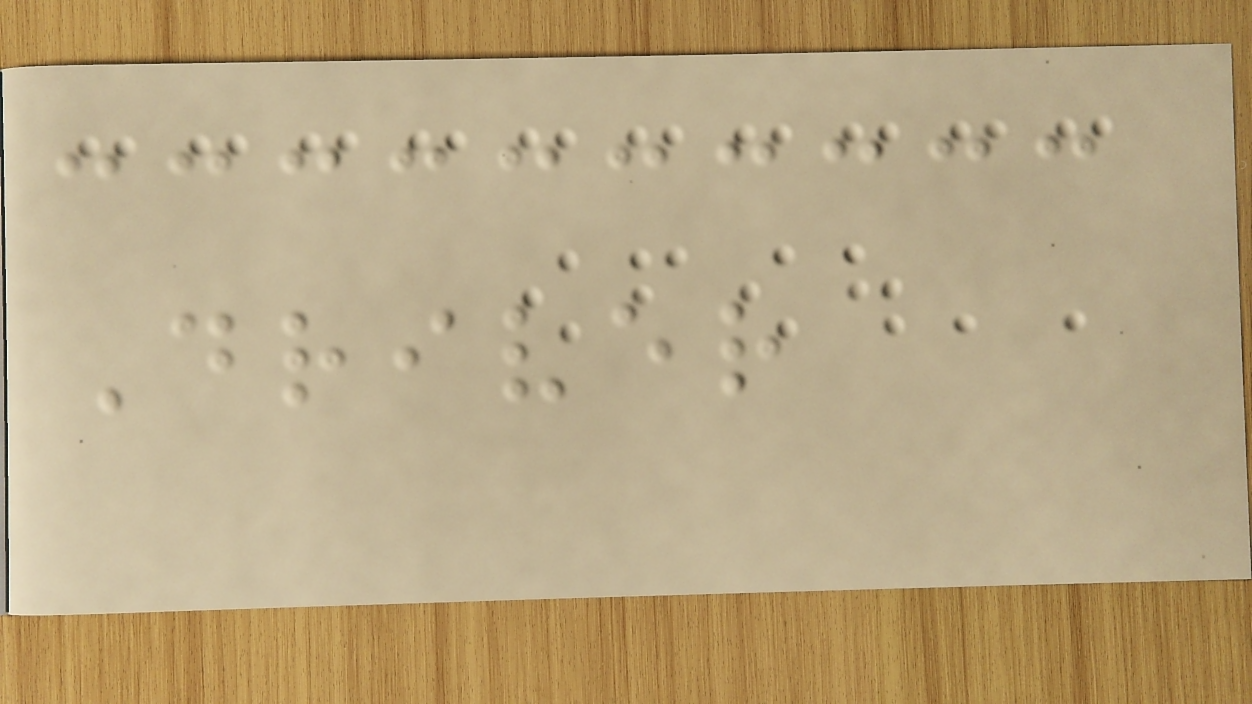Driver
